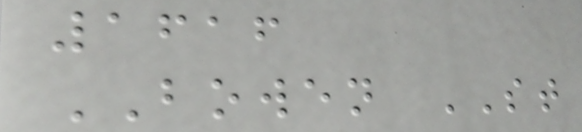1616
BOWEN ST
